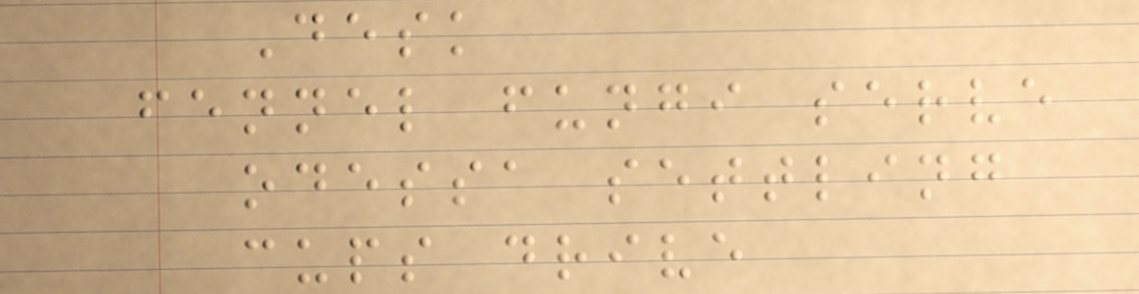Desk
fennel fungi serve
odessa settling
cups drive
